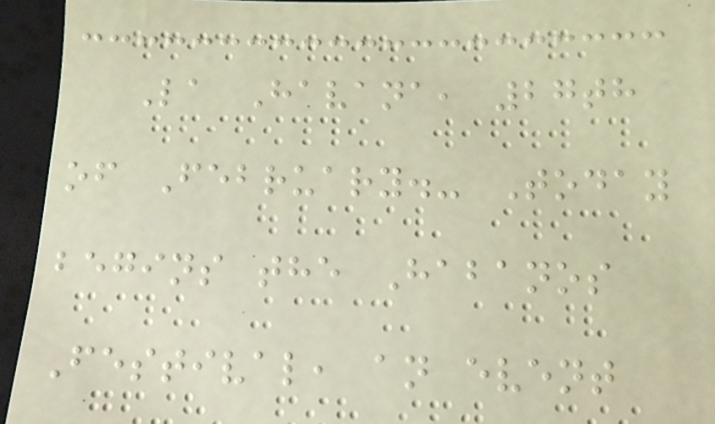La Havana, 27th
of February.- Today
begins the Habanos
Festival, an event
